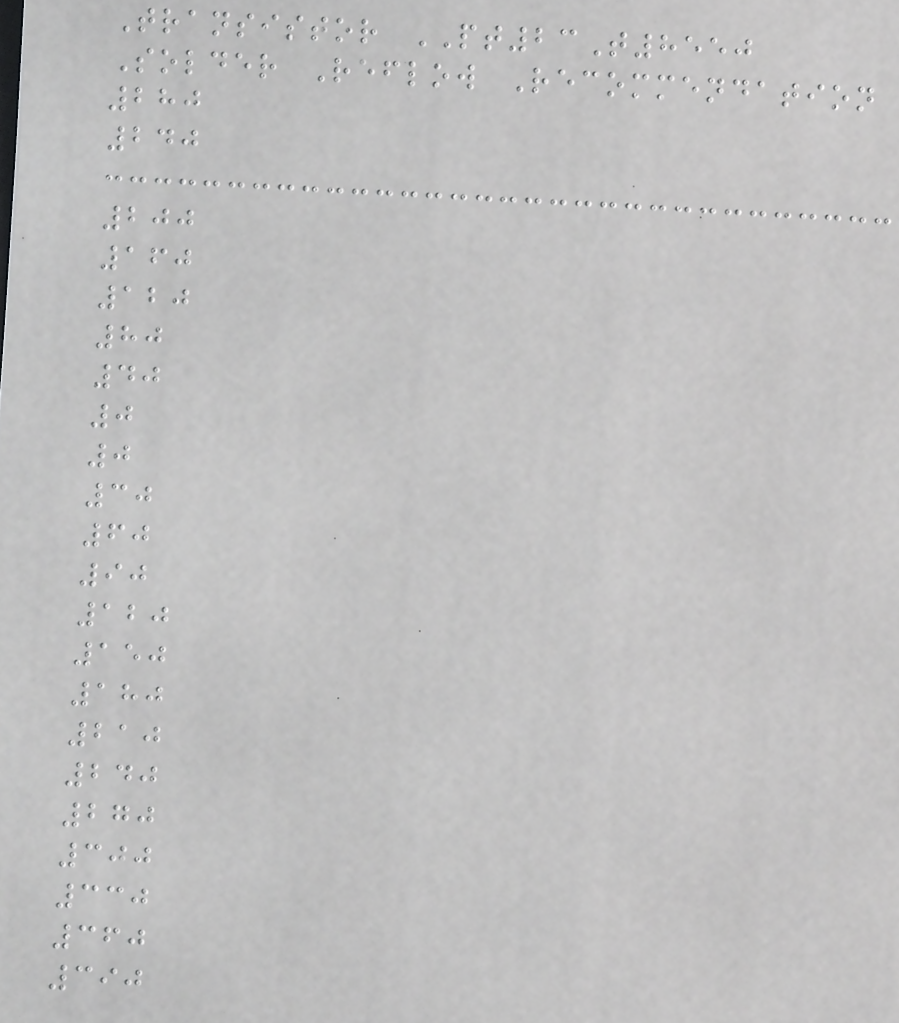Transistor PT23T8550
Solder Reflow Recommendation
280
240
200
160
120
80
40
0
0
30
60
90
120
150
180
210
240
270
300
330
360
390
